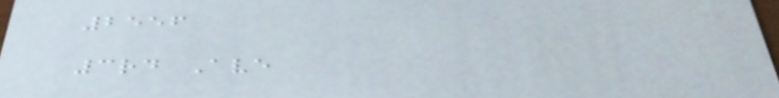2556
3rd Ave
